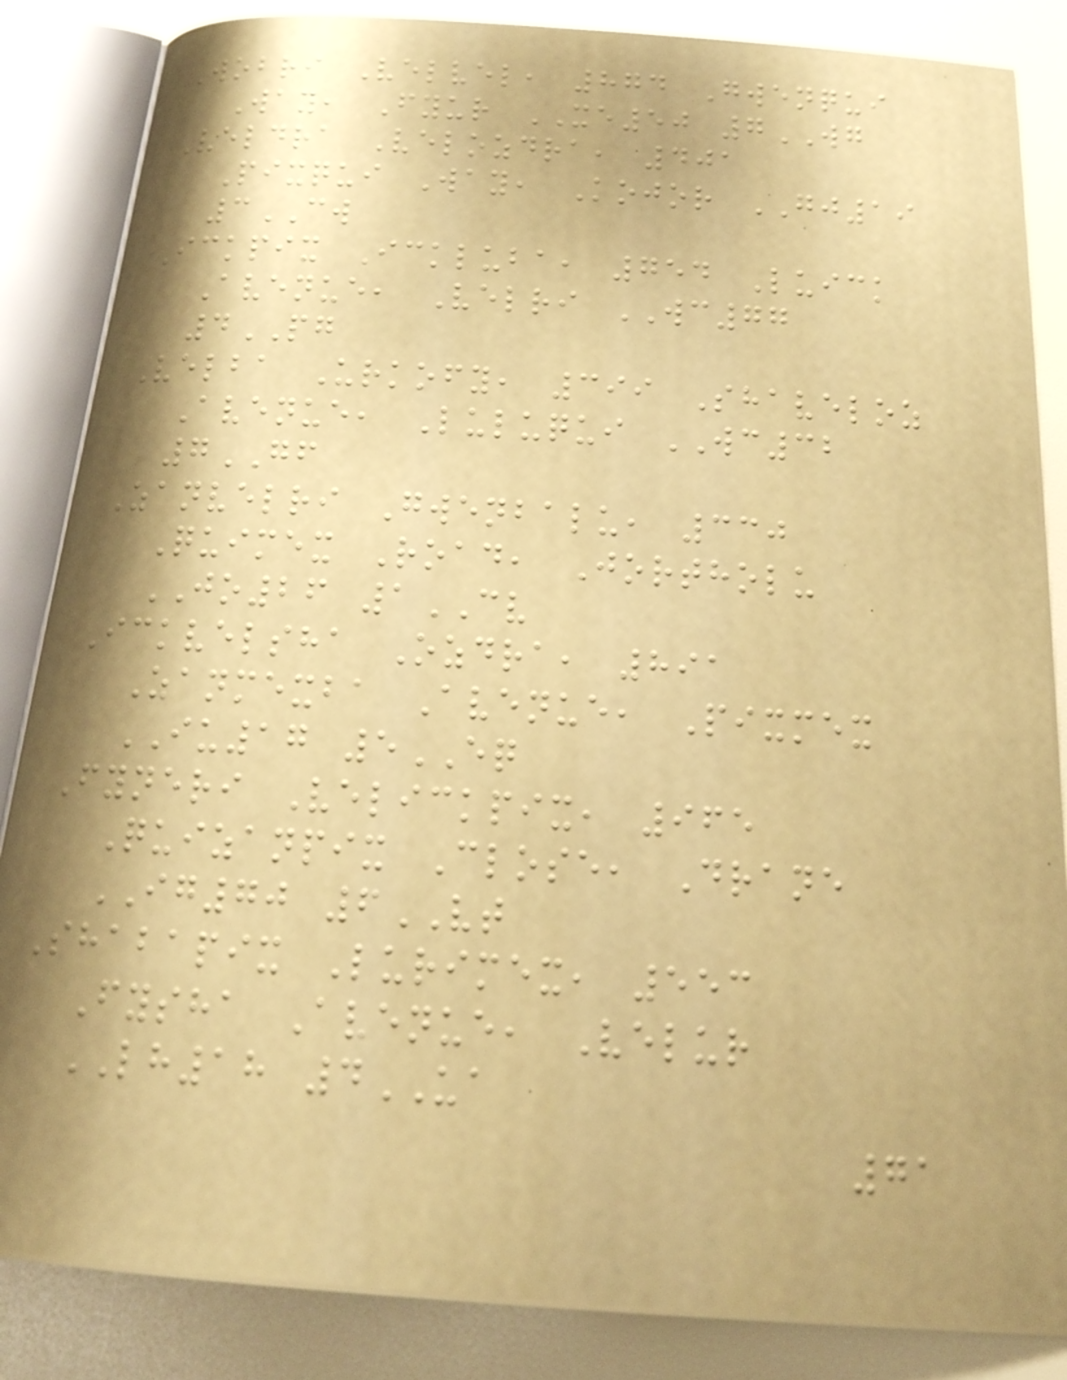Wobri Velvel, 874 Gwenqui
Way, Fyur XE50 7WG
Veldra Velozdra, 401
Pixqui Way, Kojor GJ19
3CW
Ickpix Ickluba, 754 Luick
Avenue, Velri WC77
4PG
Velba Urkofy, 399 Shaveloz
Avenue, Luluqui WC32
7GF
Zanvelri Gwenbalu, 330
Quimex Road, Jortholu
JO26 1CV
Ickvelsha Ozdra, 891
Zanmexba Avenue, Pixmex
IU17 5EQ
Fyneri Velickpix, 965
Quizanpix Close, Drane
IG70 6VT
Shabapix Lurimex, 553
Fysha Avenue, Velur
LH18 4UA
71
